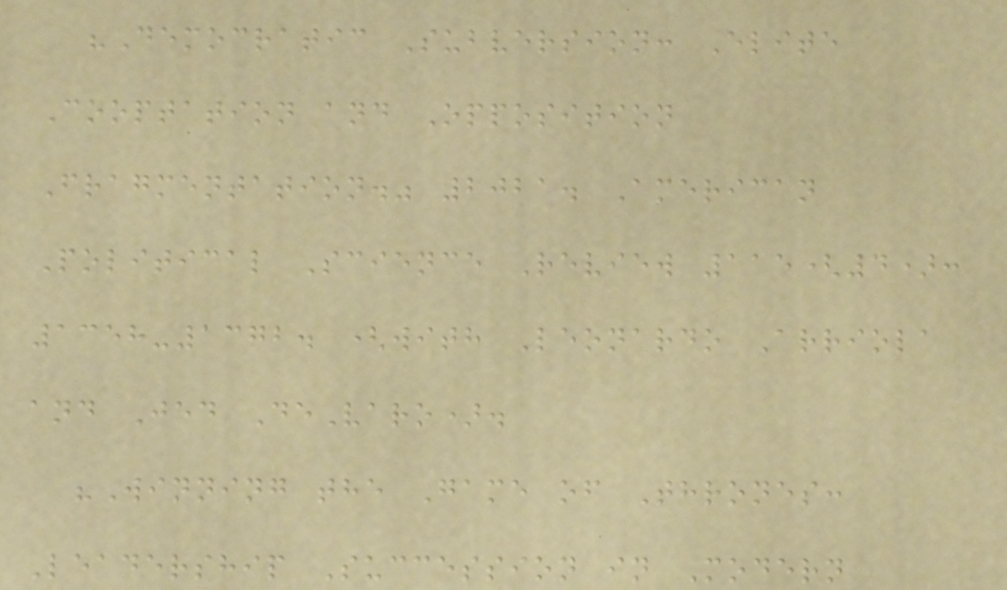"Democratic Subversion: Elite
Cooptation and Opposition
Fragmentation." 2021. American
Political Science Review 115(4):
1358-1372. (with Leonardo Arriola
and Jed DeVaro).
"Winning the Game of Thrones:
Leadership Succession in Modern
